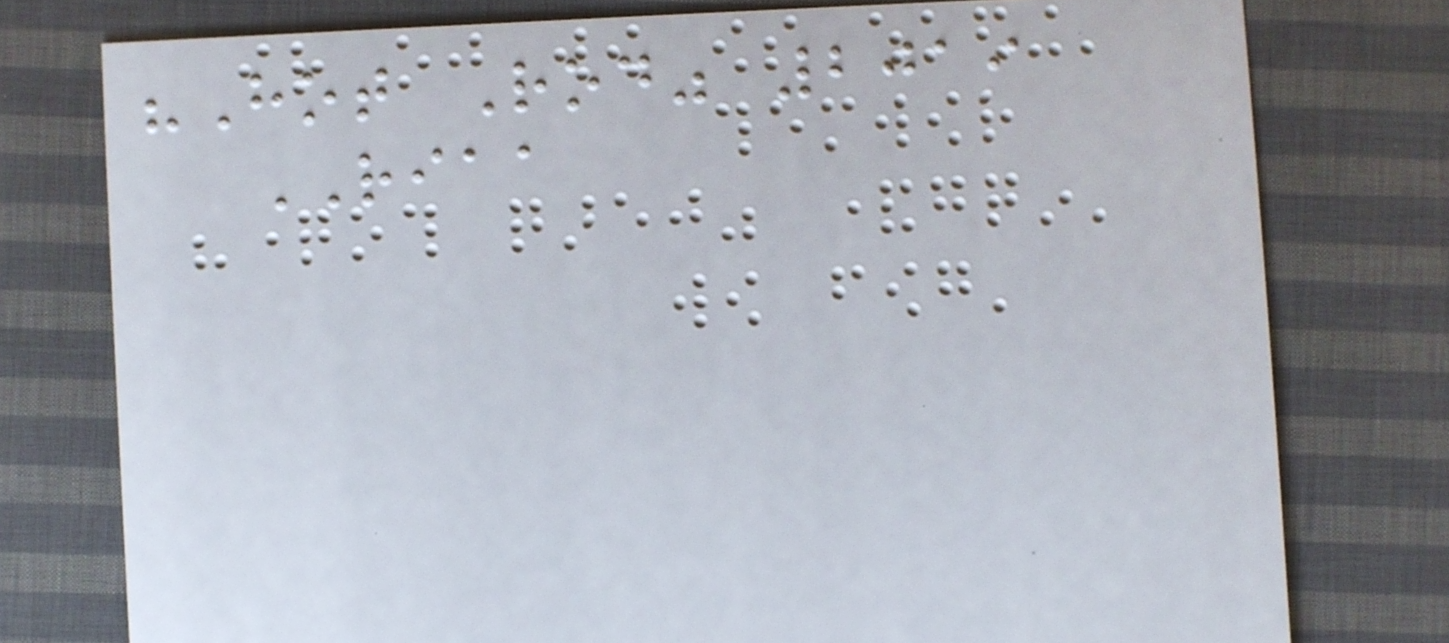"Hot Rod" 2019
RIAA
